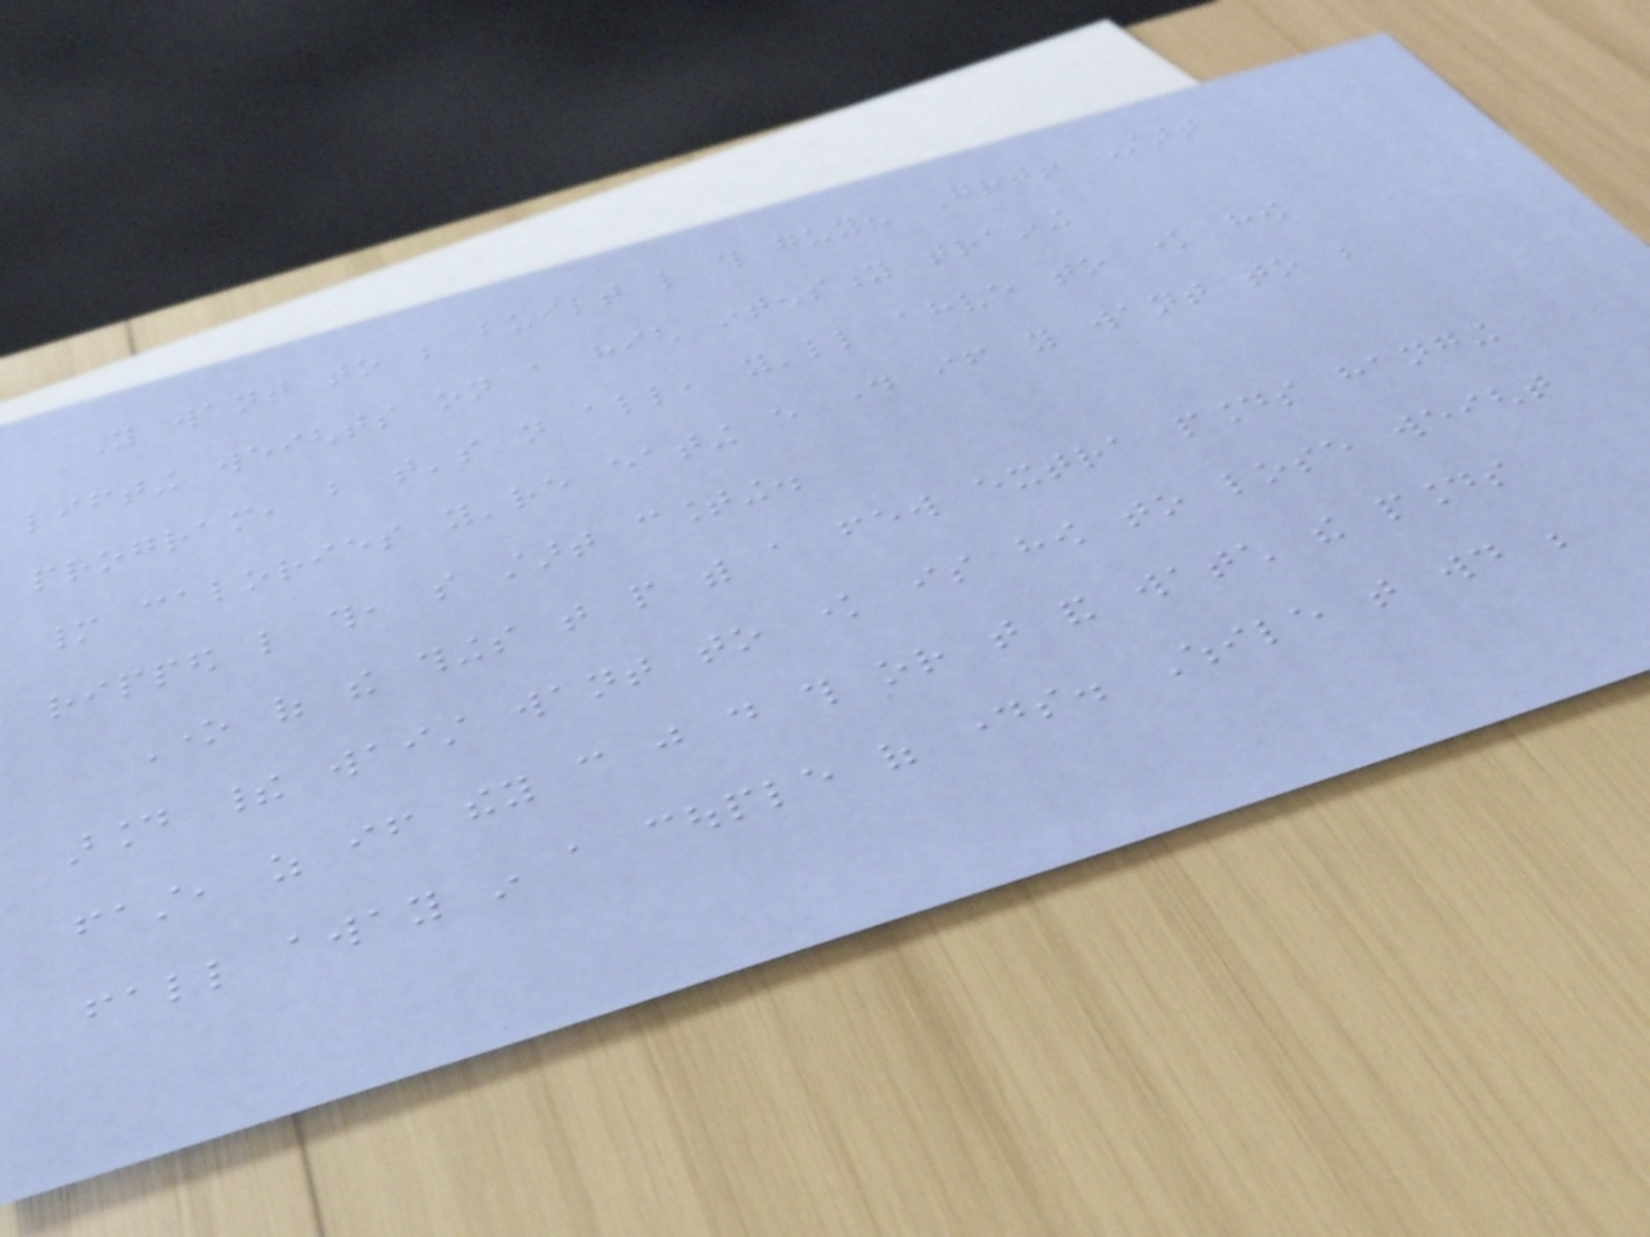You want to be built like this guy? Great! Start
lifting weights on a high intensity training
program, but that's not all, you'll ahve to know how
many calories you're eating every day if you want to be
ripped like this, so start counting.
One of the things that people with a few extra pounds hanging
around their waist want to know is how to lose weight
fast, as if they can just do this or that and watch the pounds
fall away in a couple of days. While that would be
